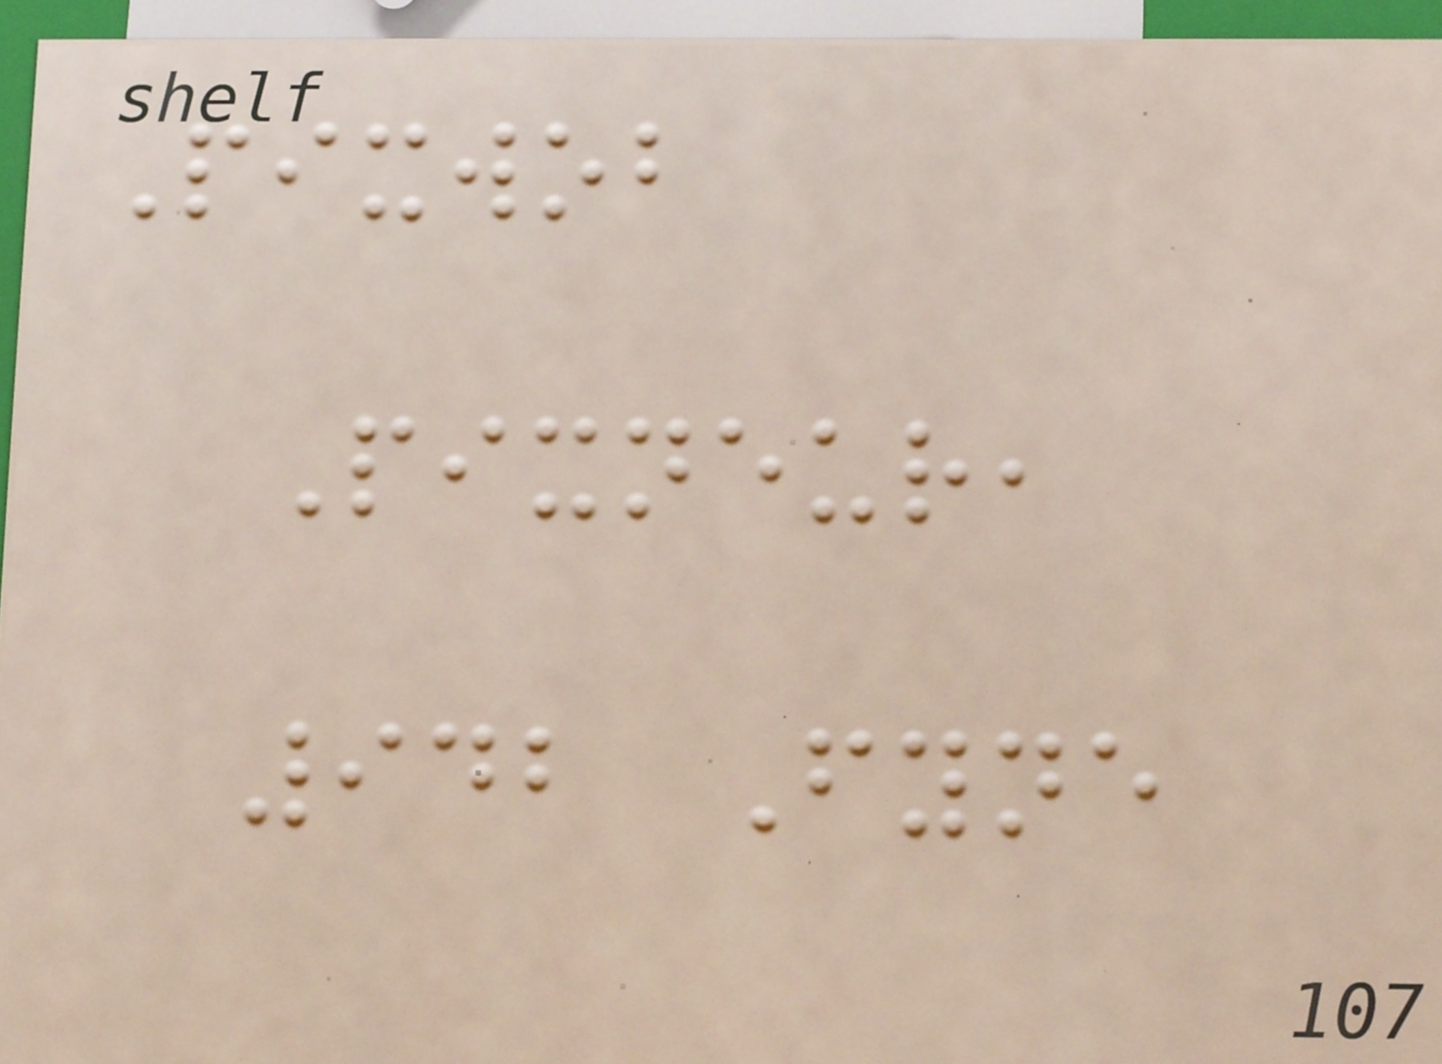Pixwob
Pixneur,
942 Fyne
